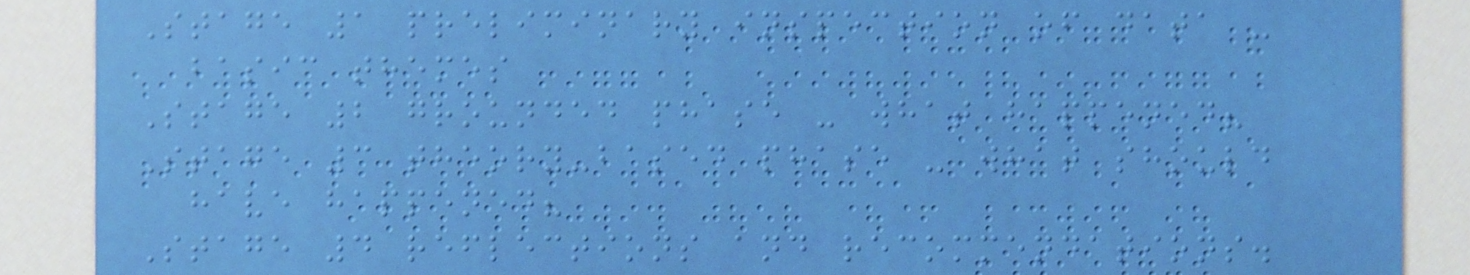Stage 1 preliminary inspection of data -
basic themes
Stage 2 grounded phase - what happened?
Stage 3 theory-based phase - what should
have happened?
Stage 4 reflections and recommendations.
